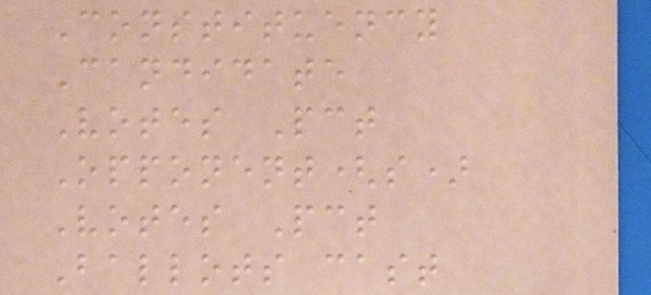Constituency
Candidate
Votes Pct
Opponent(s)
Votes Pct
Ballots cast
